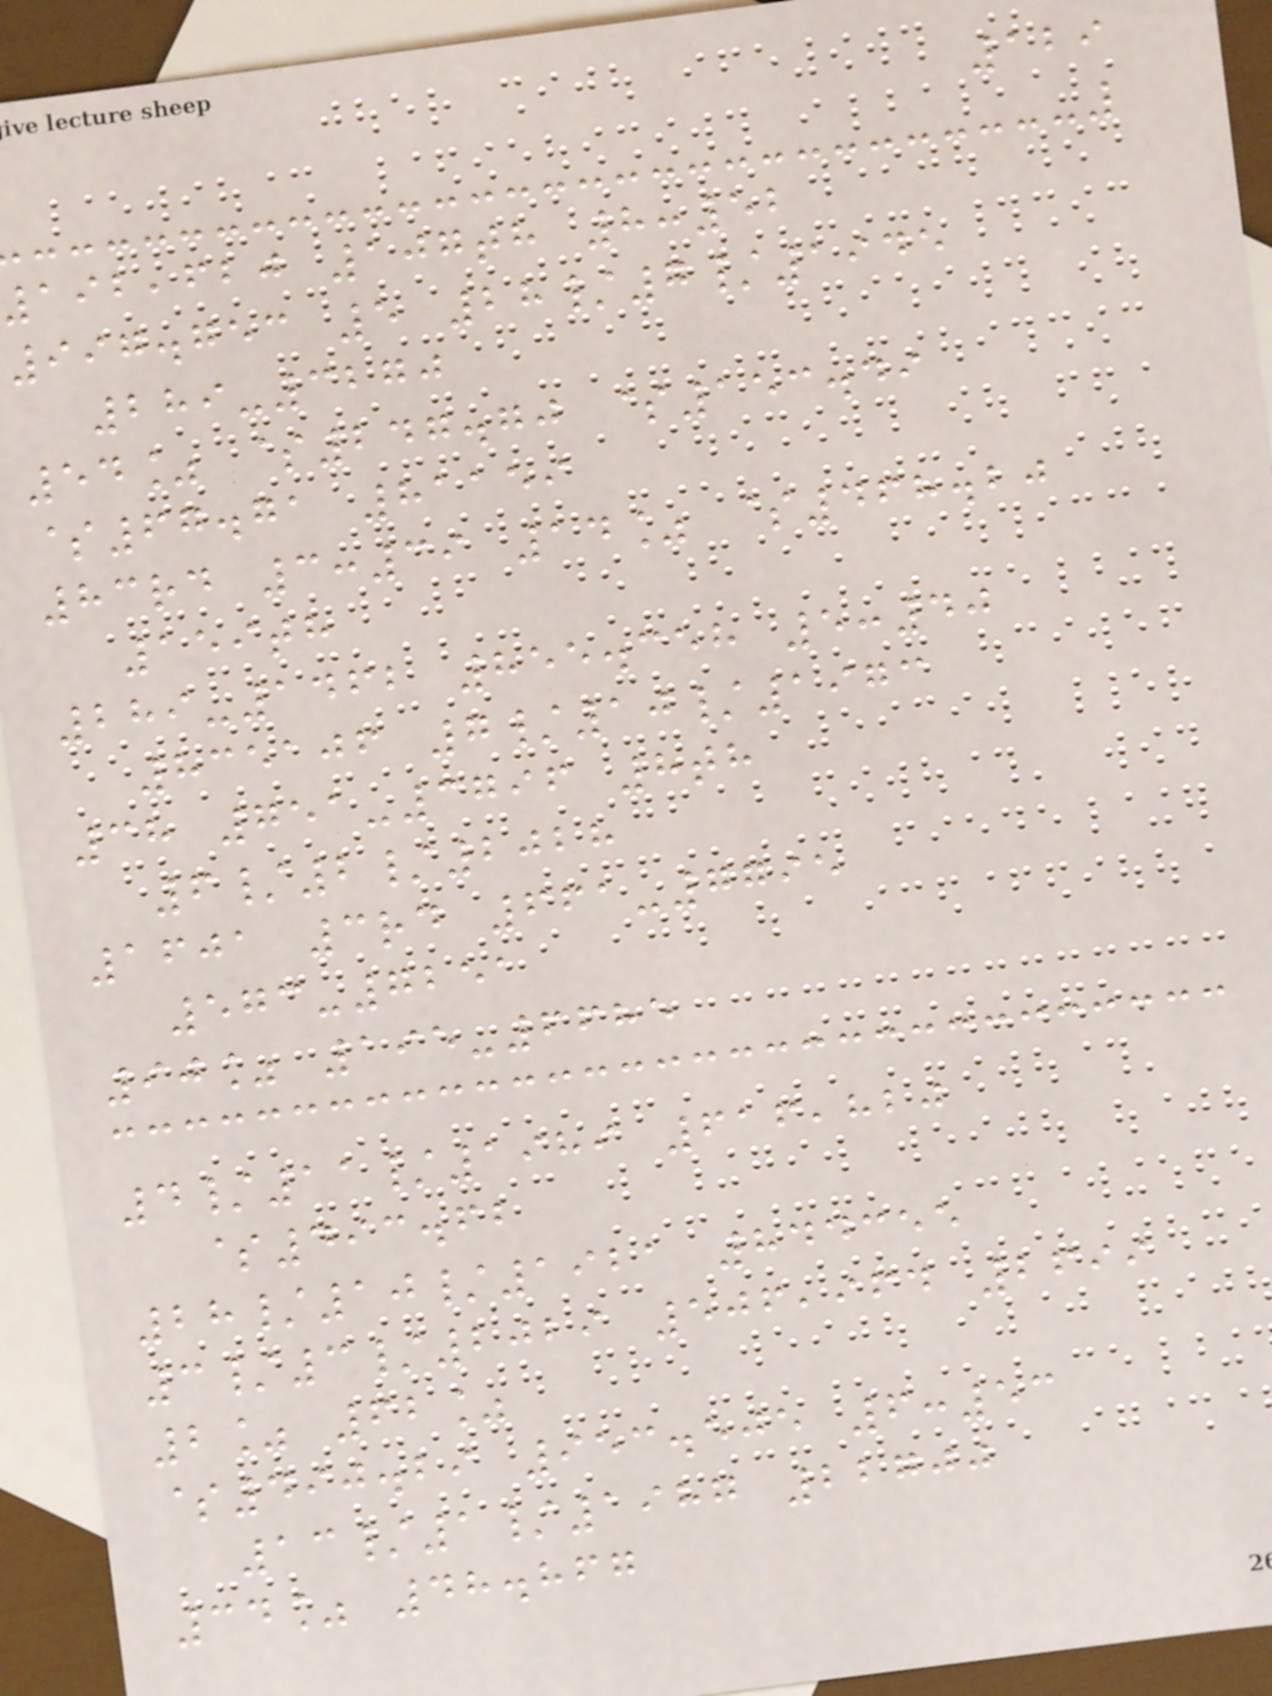129
192,620 107th 8:52
997.753 5 28/7/1945
289-3270
54% $247.70 $153.49
$67.71 81159
83rd 3:39 14% $468.20
159th
289-1462 855.358 5:40
835106 7/10/1973
38 751-3796 8th
6/2/2028
1601 3rd 661-7795
573-7251
90% 195-6685
4/11/1989 616,820
$493.62
28/10/1921 844355
3/3/2029 506,964 2699
2% 62%
$490.29 953.505 6:53
13/1/1987 22700
34% 48.867
